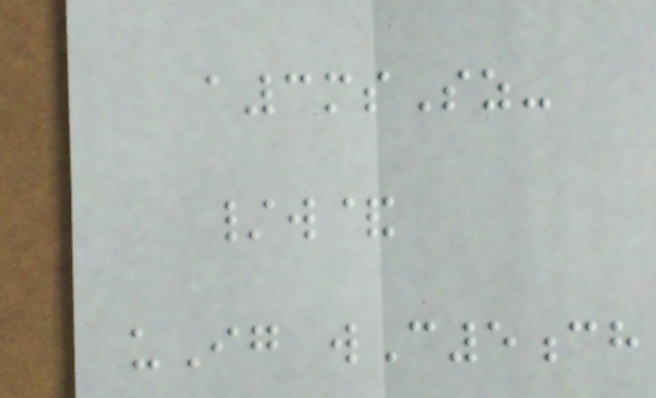a3msSz-
/w&
uIg wC5ch
